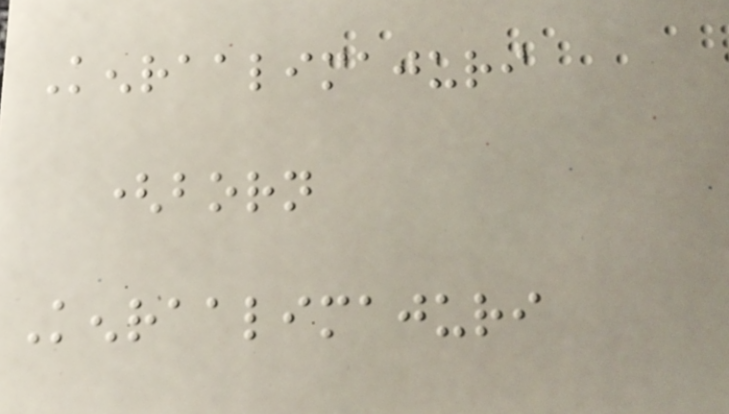Kenraalimajuri
(born
Kenraalimajuri
